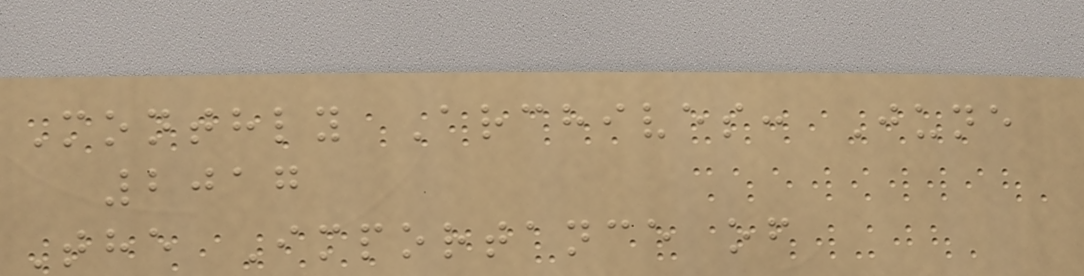Monthly Archives: June
2017
The Importance of
